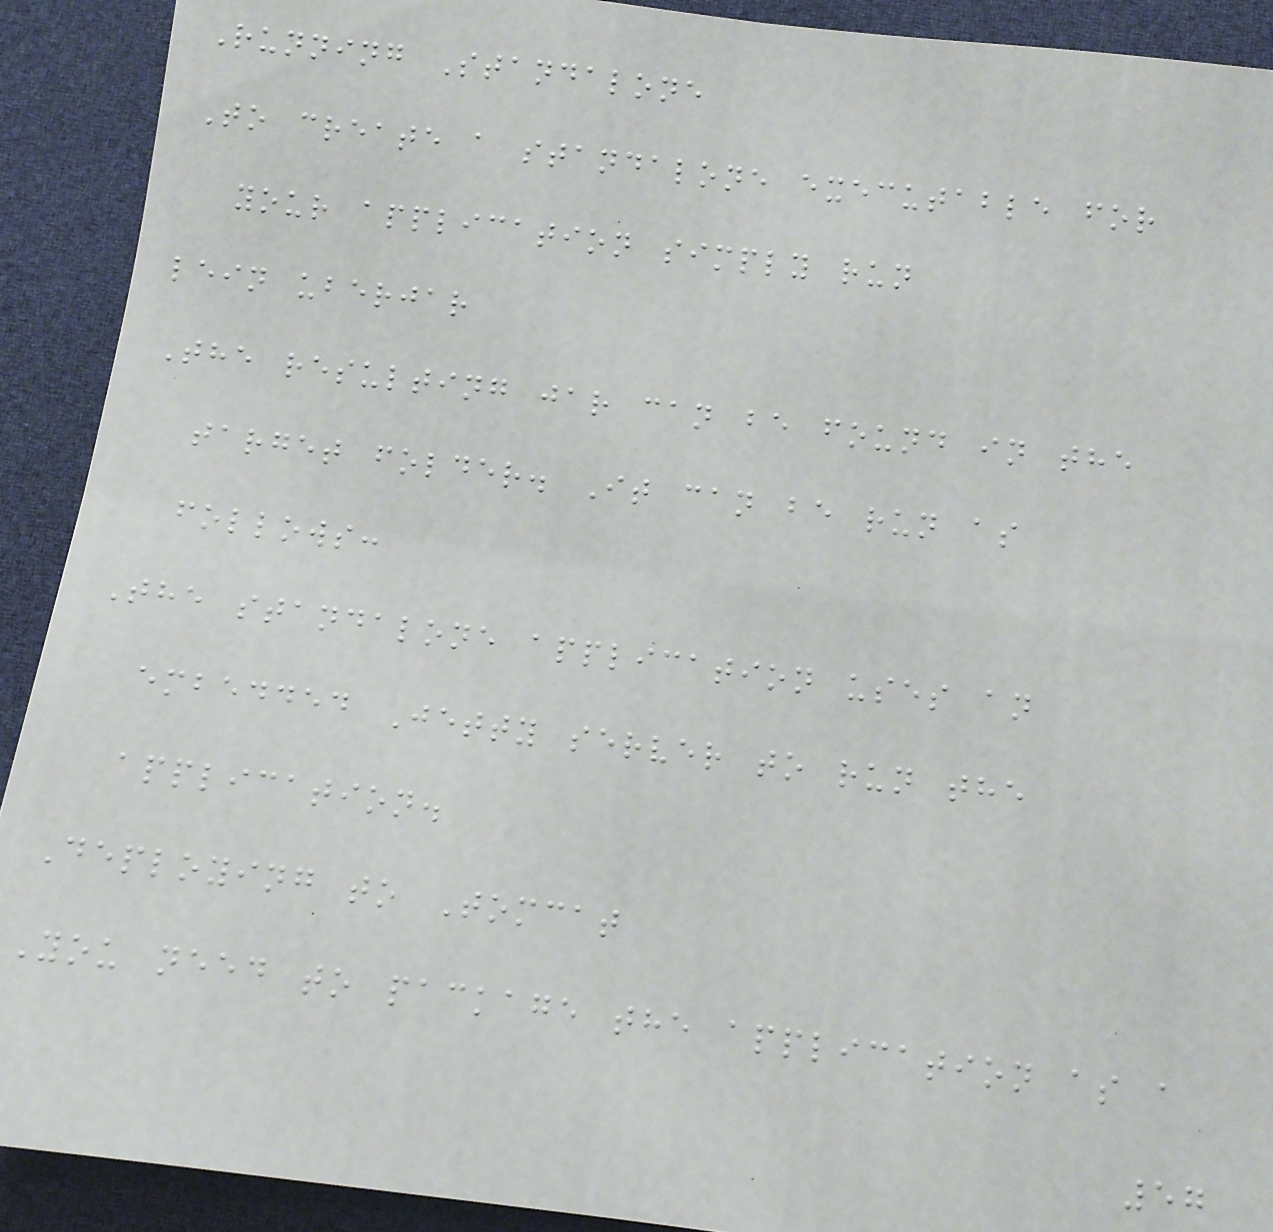Running Standalone
To create a standalone executable for
your application simply run
lein uberjar
The resulting jar can be found in the
target folder. It can be run as
follows:
The standalone application uses an
embedded Jetty server to run the
application.
Deploying to Tomcat
You need to package the application as a
57
